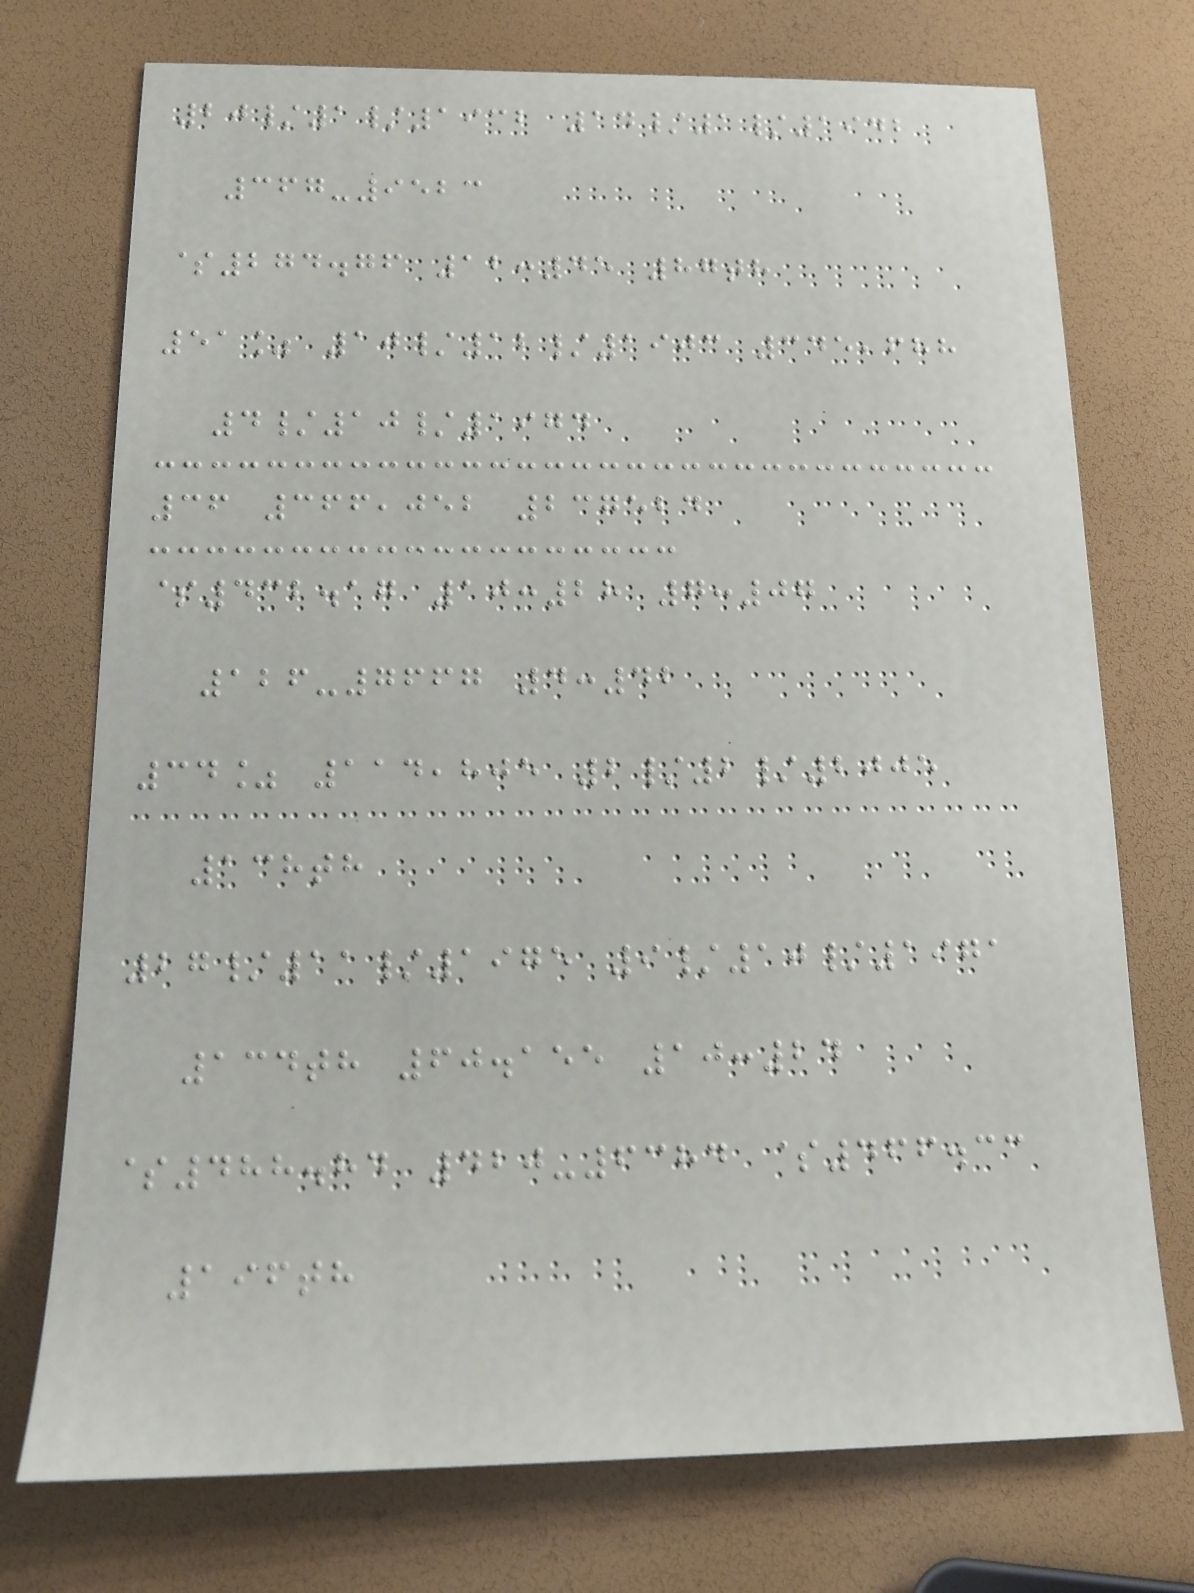20/1/1932 14/1/1942
367-9523
$274.76 12:45 87th
51% 10/12/1903 345,688
4/10/1974
36 366,052 237524
$432.17 10:28 7:07
126-7667 4:42
34% 114,805 2/2/2005
138th
27/11/1975 9/10/1971
134th 60.155 10:24
$488.84 420-6384 $466.33
196th
